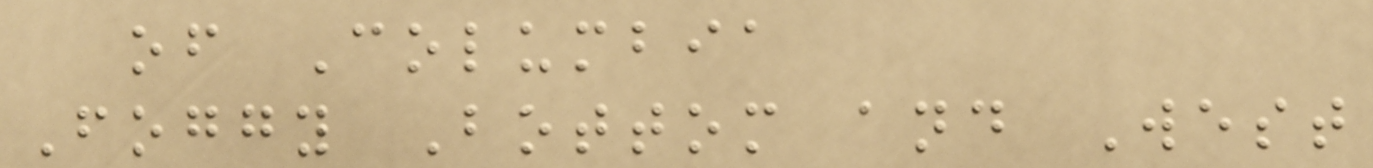of Columbia
Foggy Bottom and West
